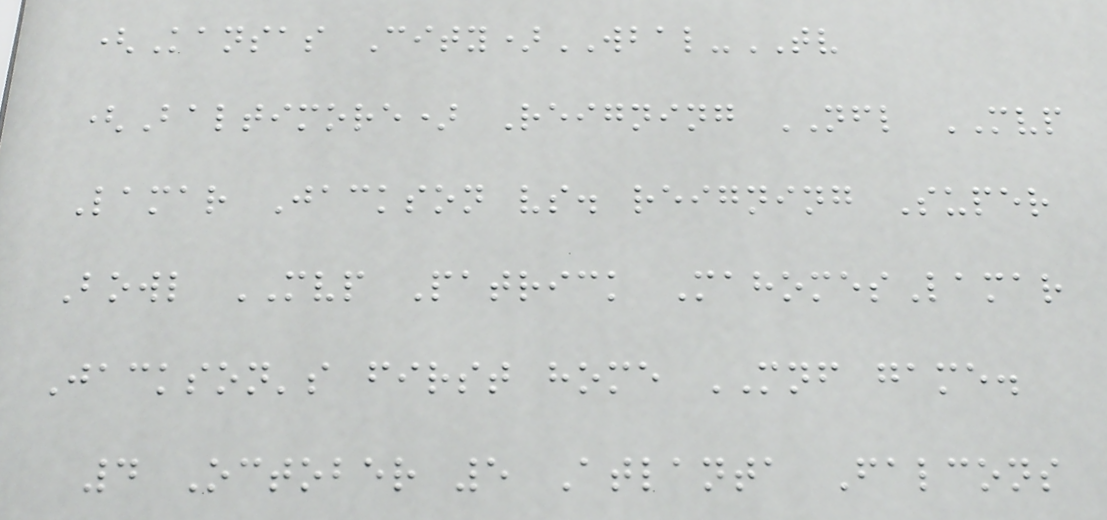(Kansas City)WBAL-TV
(Baltimore) Reigning NFL MVP
Lamar Jackson vs. reigning Super
Bowl MVP Patrick MahomesLamar
Jackson's first home MNF game.
4 October 5 Atlanta Falcons
